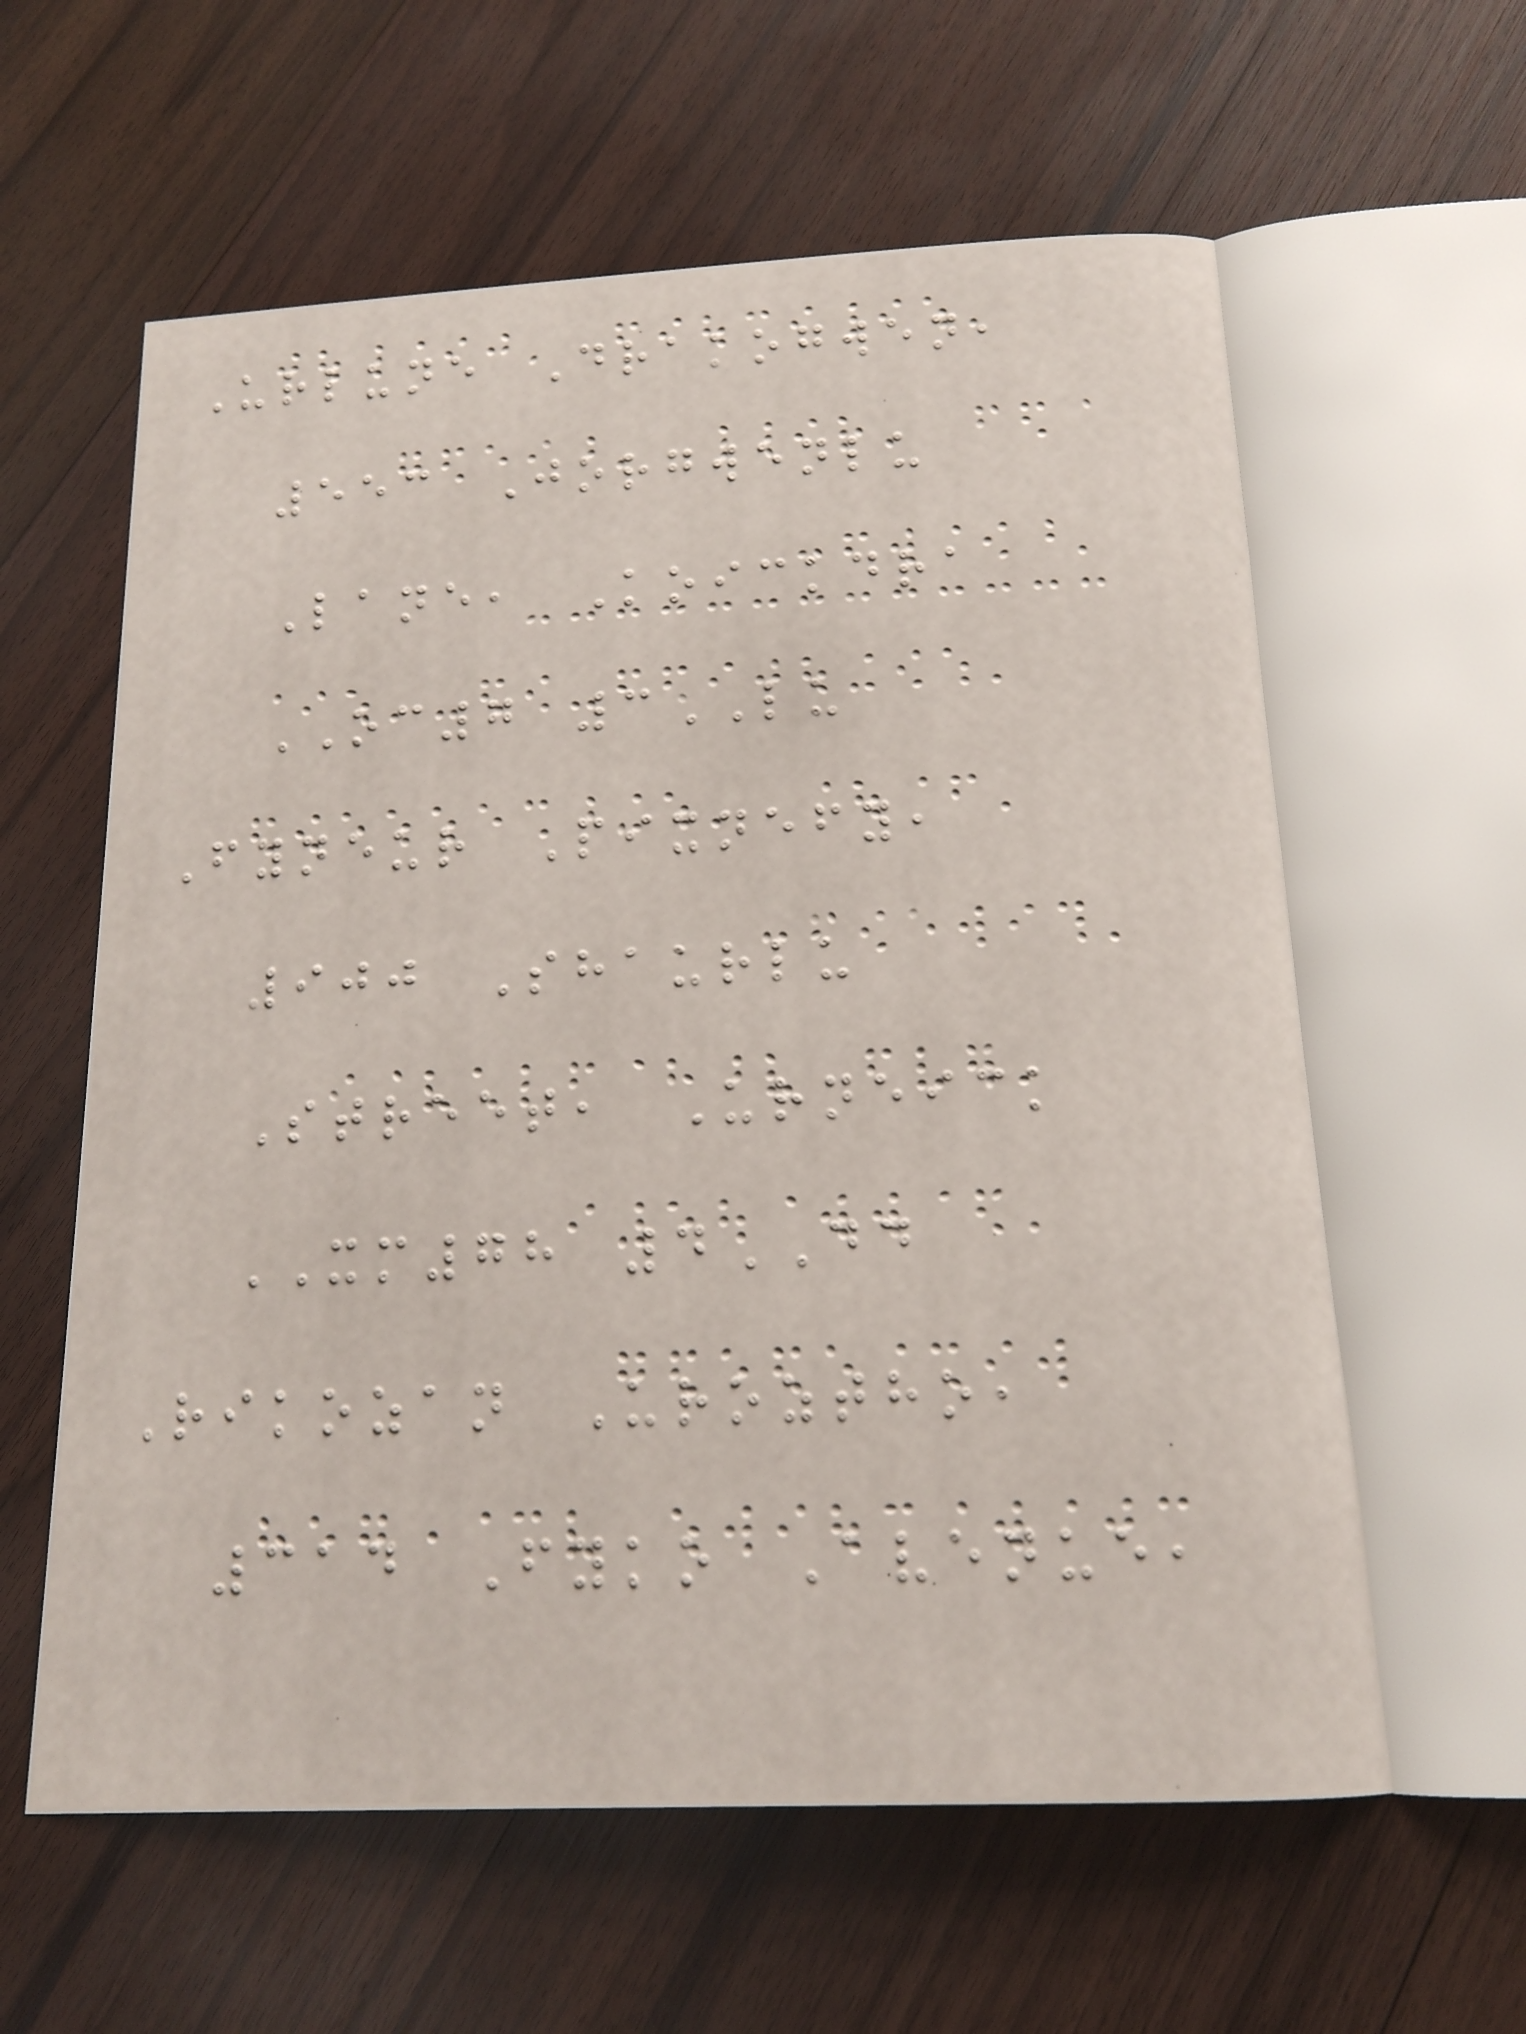Urlune Drakogwen,
553 Jorgwenlu
Lane, Koickdra
OC7 3LU
Fyneur Pixnefy,
900 Shaurlu
Street, Urneick
XM78 4DD
Rikozan Uroztho,
314 Fyko Avenue,
